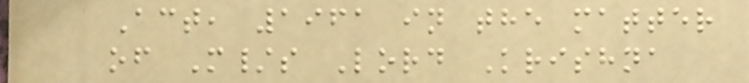Act, 1961 in the matter
of M/s Lord Krishna
